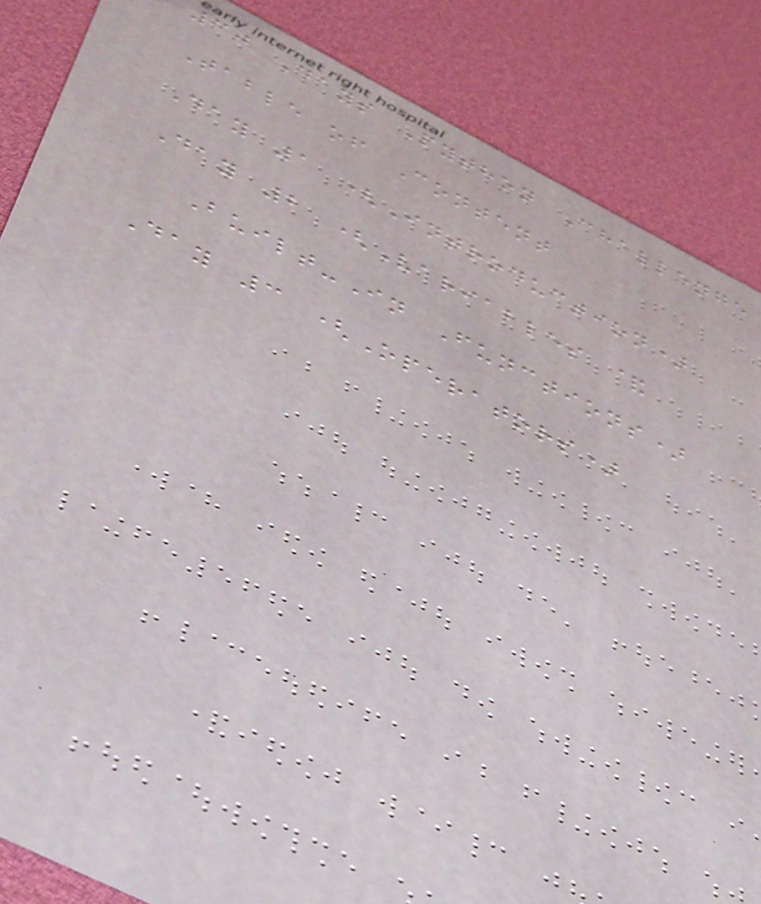30 Days Python Challenge
Table of Content
Day 1 (Introduction)
Day 2 (Variables &
Built-In Functions)
Day 3 (Operators)
